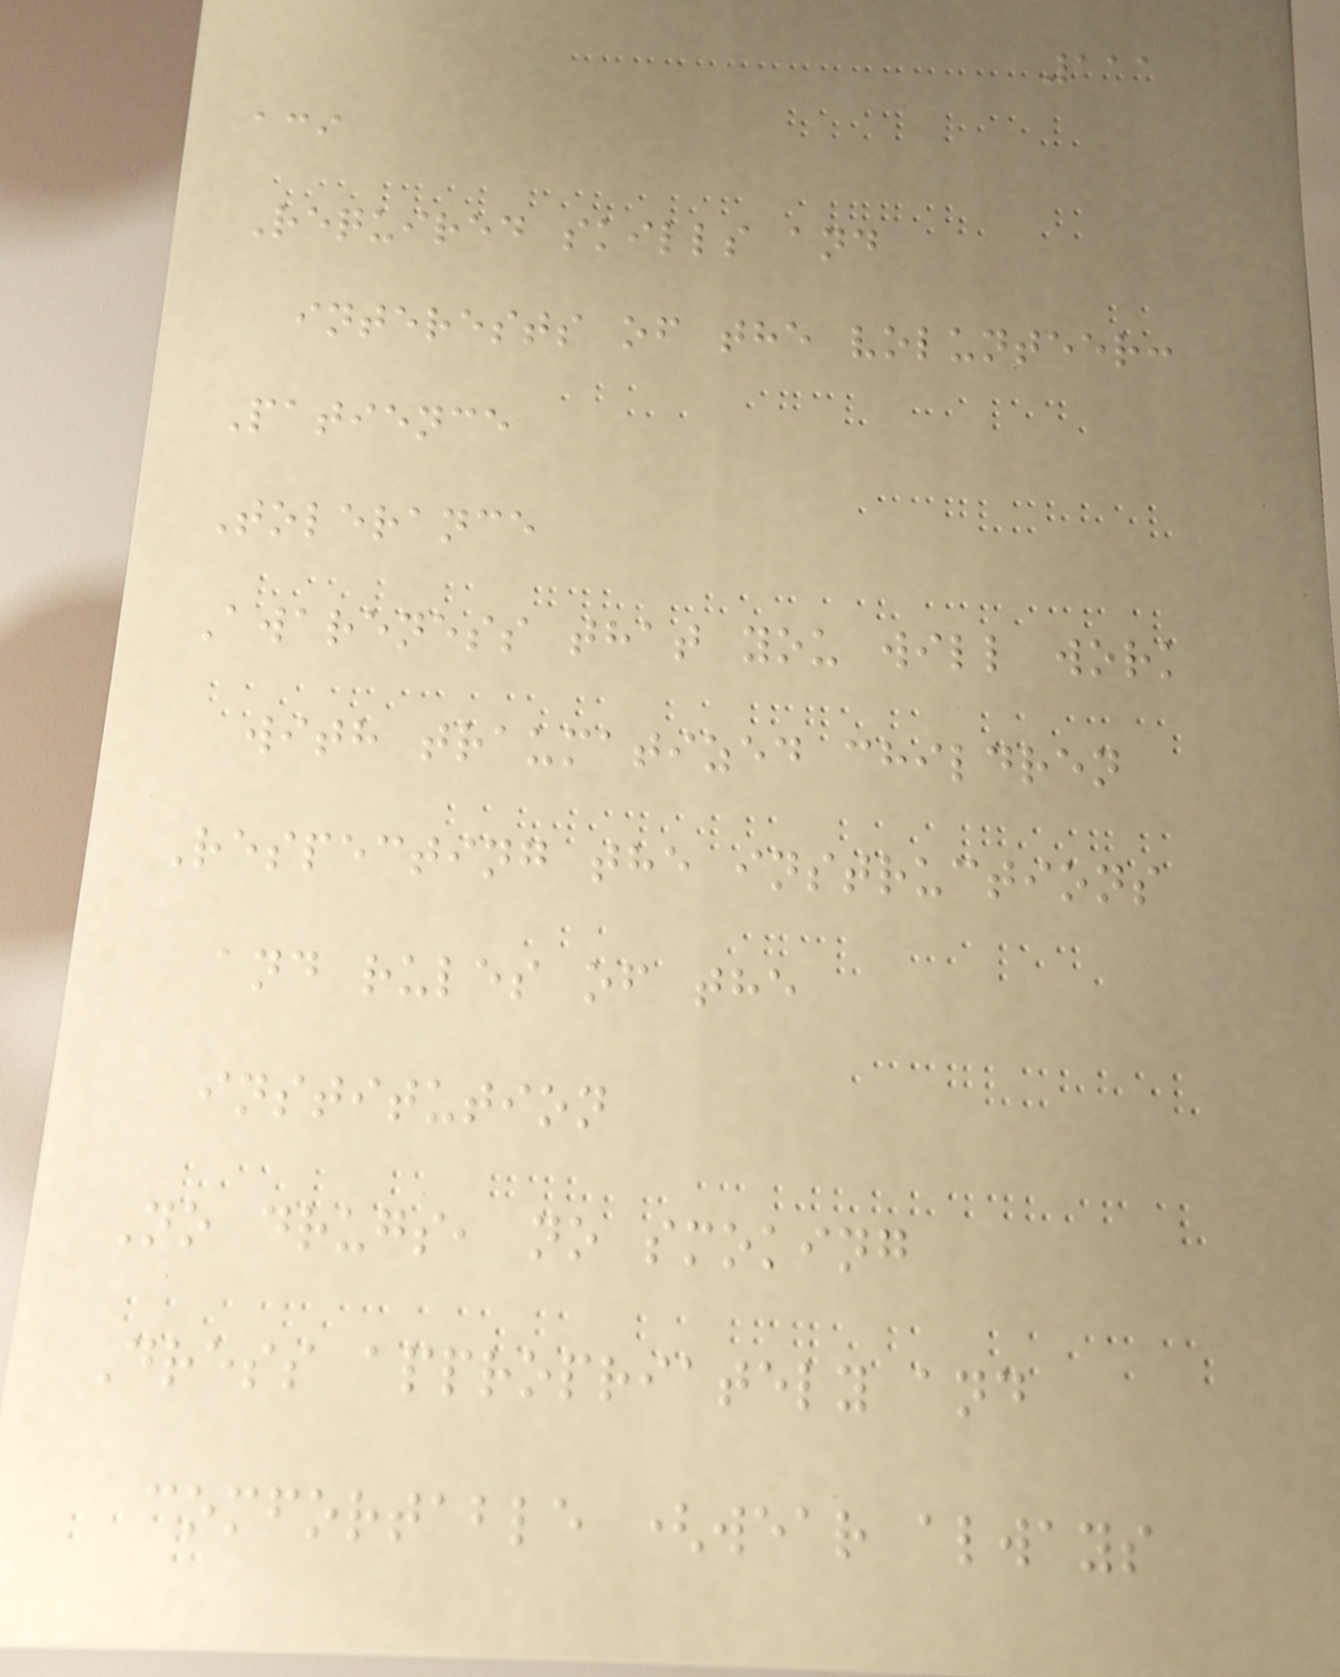111
aci
Required skills and
interests of the volunteer:
Patience
Tolerance
Awareness that you will work
with traumatized children
Respecting the instructions
and rules of the
institution
No drugs, no smoking
Dress appropriately and
comfortable (wear always
